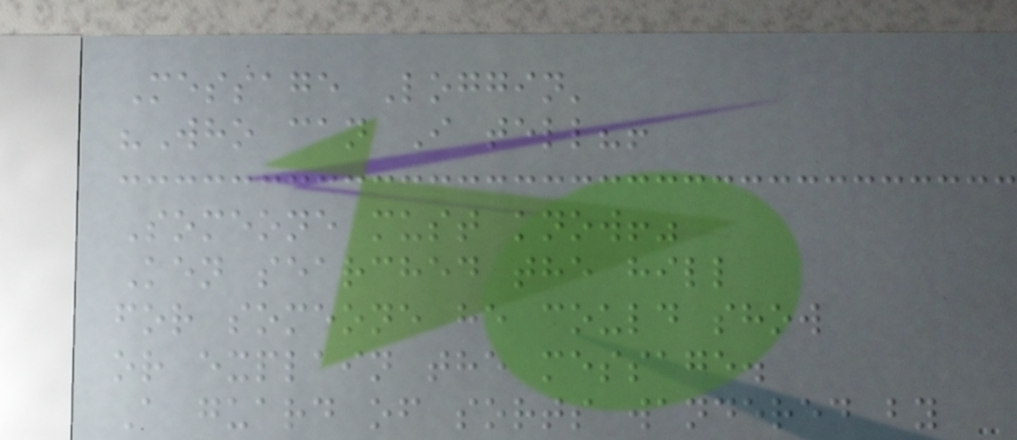Message Loggin'
"Who can I tell?!
Someone must know!"
Ken searched the hill
for someone he could show
or explain the message.
A guard of sorts wandered by
